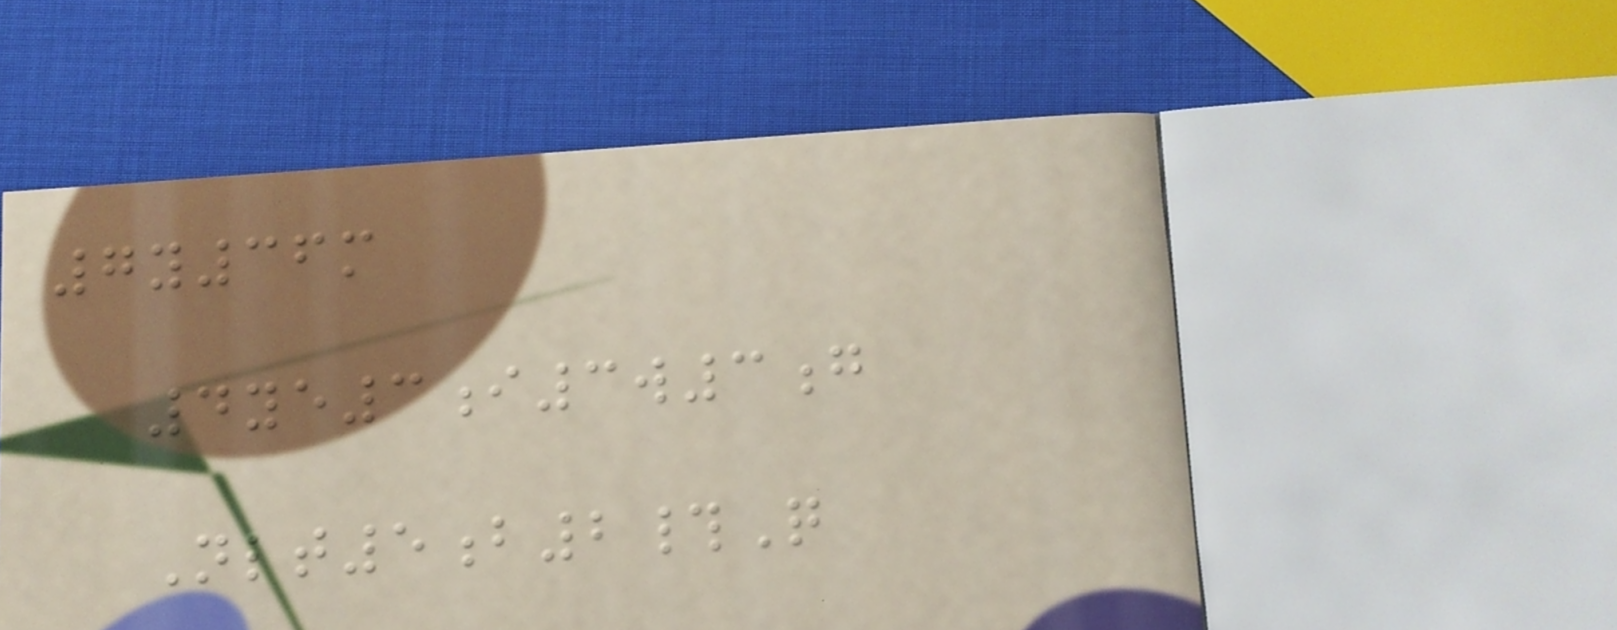7y36m
4ye3i3w3g
Nlt5b2#Q
